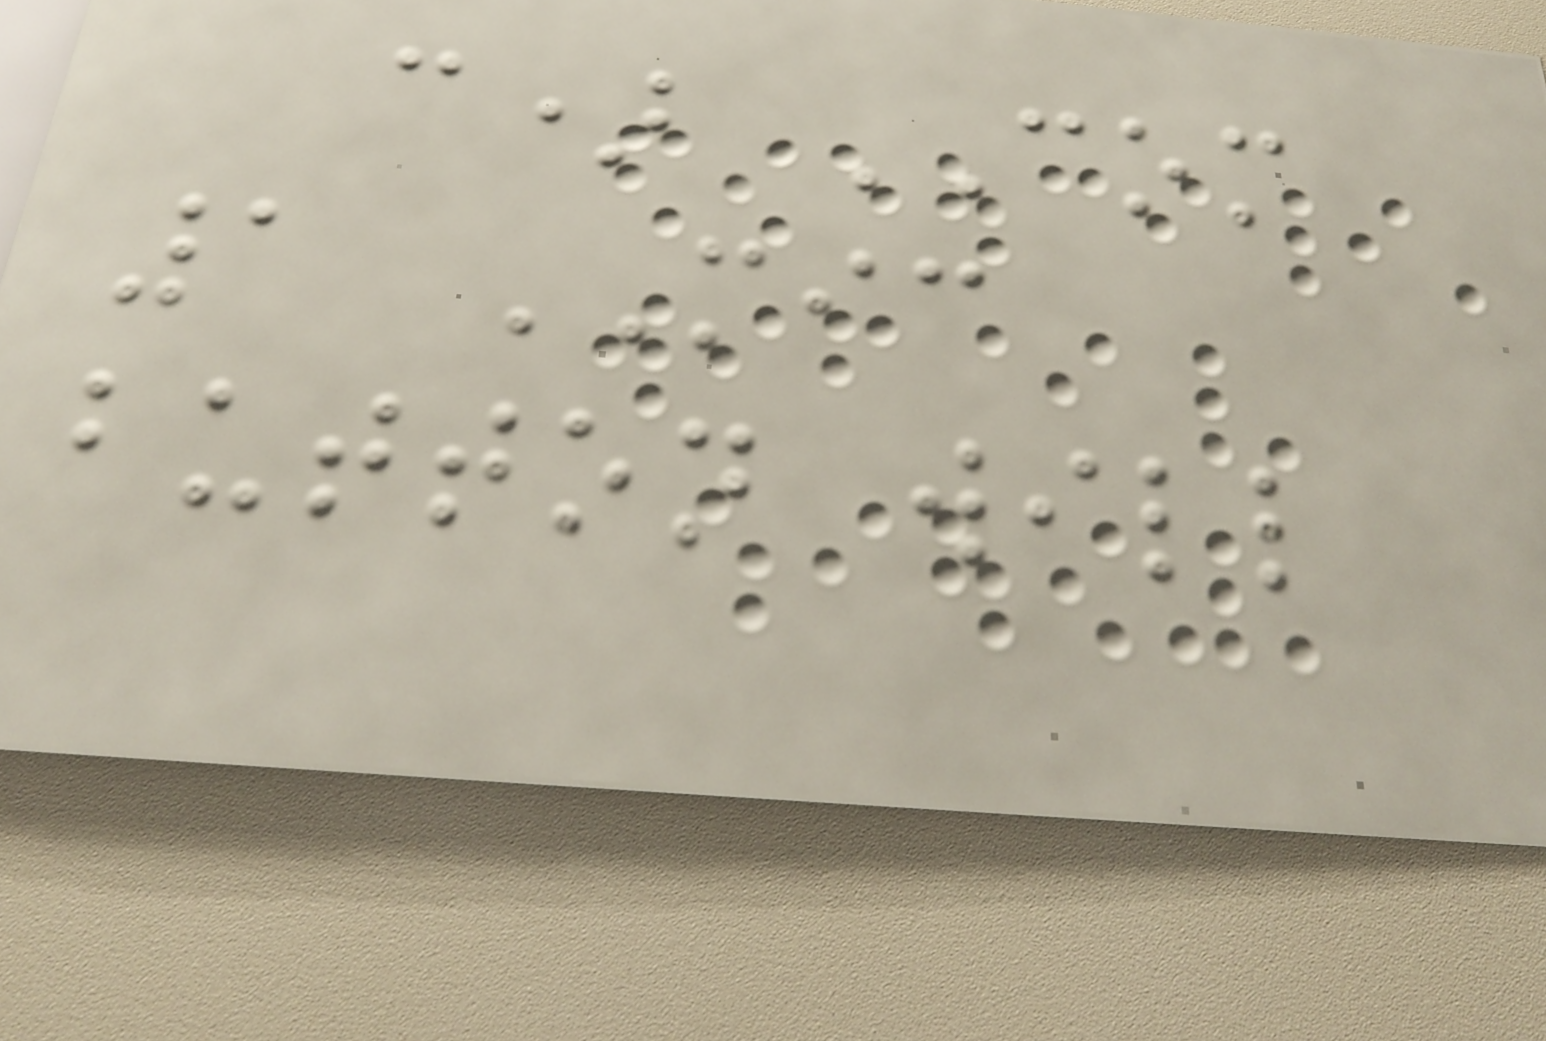c) COM
1 MIC
button will
